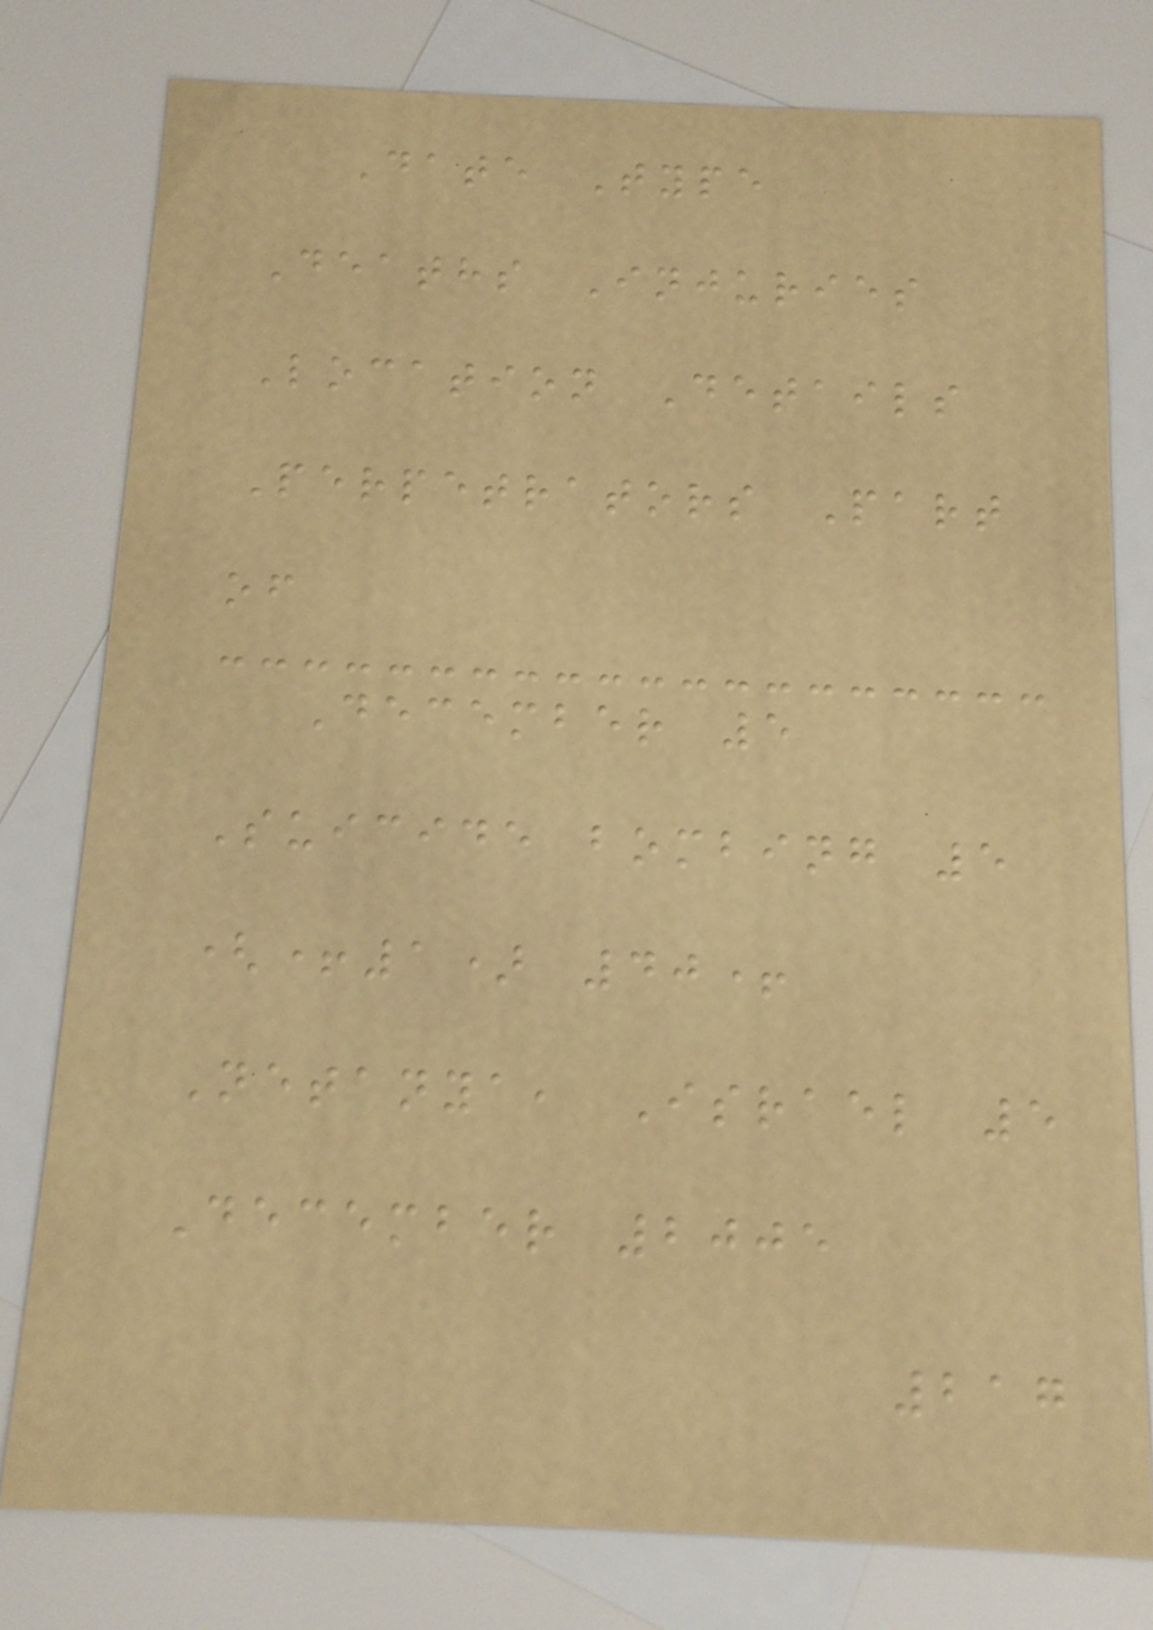Date Type
Deaths Injuries
Location Details
Perpetrators Part
of
December 5
Suicide bombing 5
(+1) 40+
Netanya, Israel 5
December 2005
217
